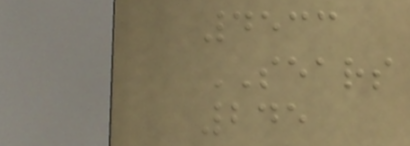4533
SEARS
245
